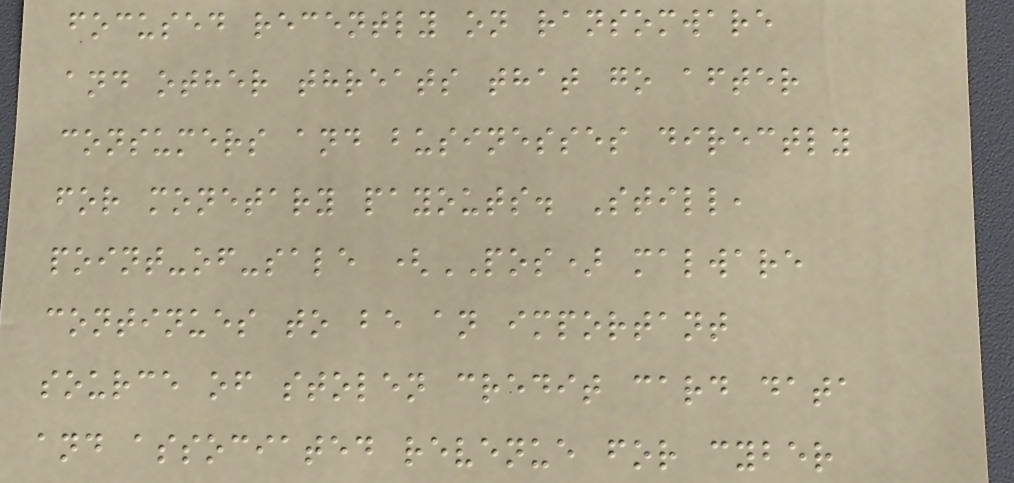focused recently on ransomware
and other threats that go after
consumers and businesses directly
for monetary payouts. Still,
point-of-sale (POS) malware
continues to be an important
source of stolen credit card data
and associated revenue for cyber
